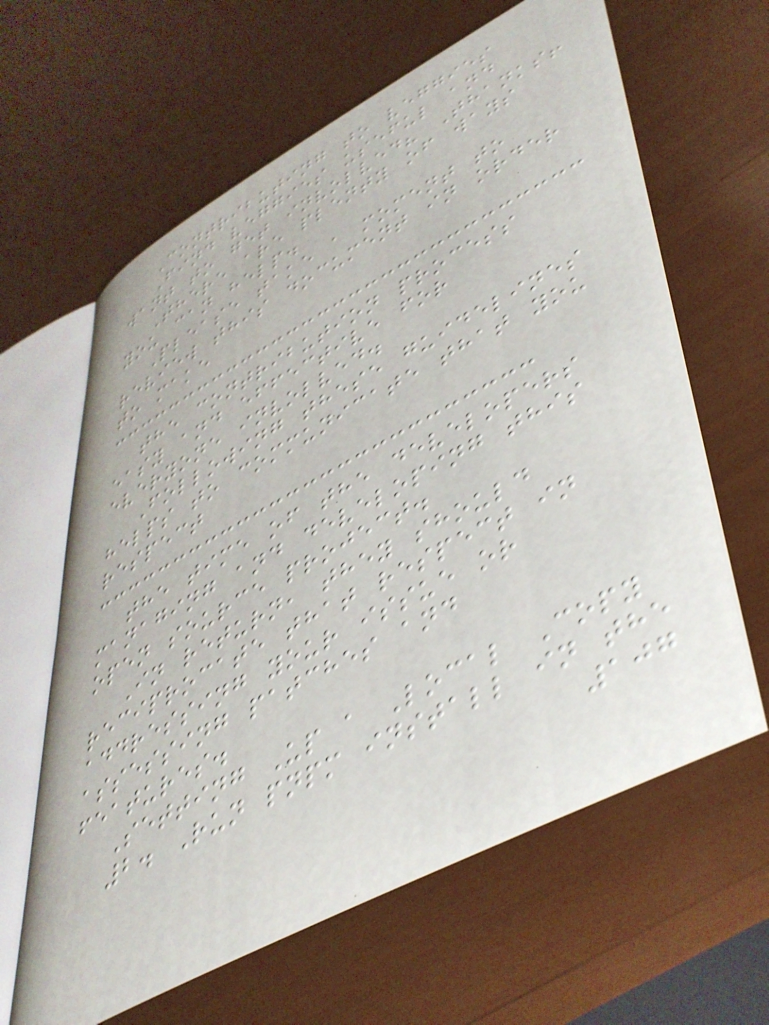Contributing to veggies
Find veggies useful and
want to get involved? Thanks!
There are plenty of ways
you can help.
Please take a moment to
review this document in order
to make
the contribution process
easy and effective for
everyone involved.
Following these guidelines
helps to communicate that you
respect
the time of the developers
managing and developing this
open source project.
In return, they should
reciprocate that respect in
addressing your issue or
assessing patches and
features.
Setting Up a Local Copy
2. Run pnpm install in the
107
